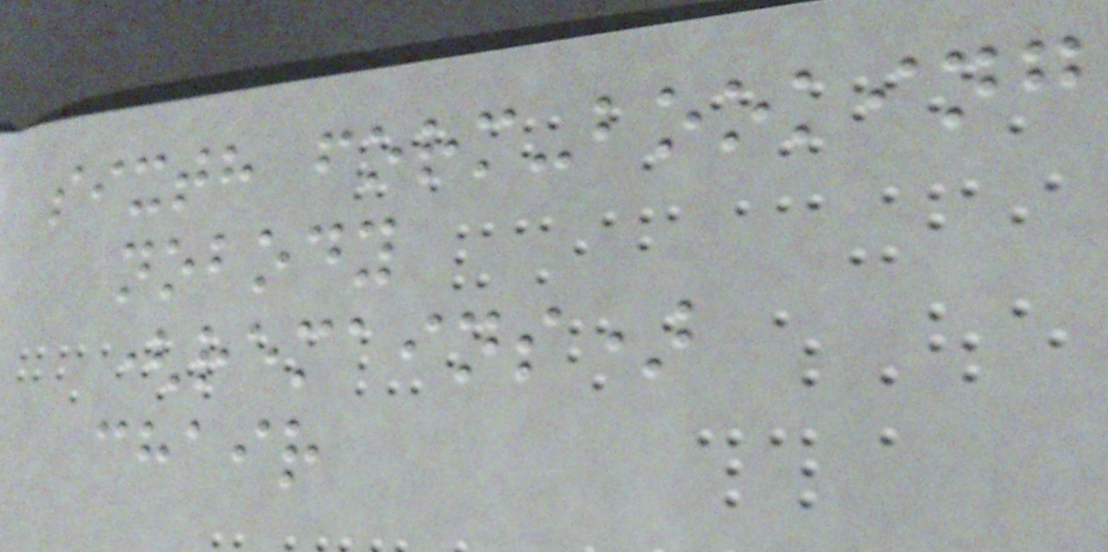sixth form-booking
nobody
(remains)
chair
